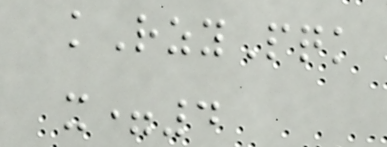kRzyPqk
x=4
